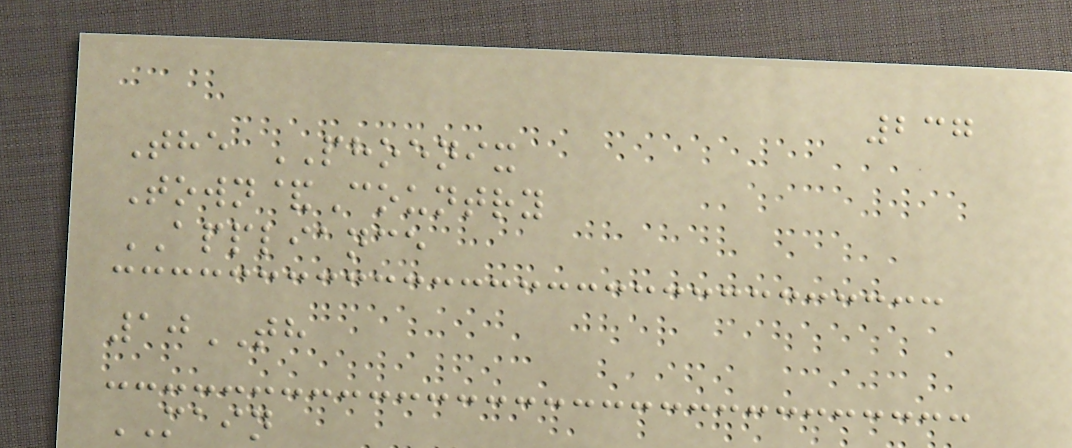237
The PHOENIX
Town&Country
APPLIANCE
10TH
MAIN
